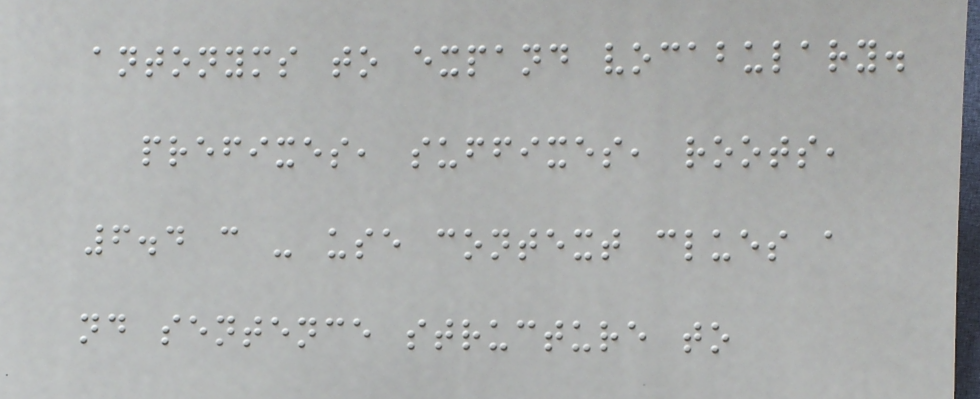antonyms to expand vocabulary.
prefixes, suffixes, roots,
6.4 c - use context clues a
nd sentence structure to
